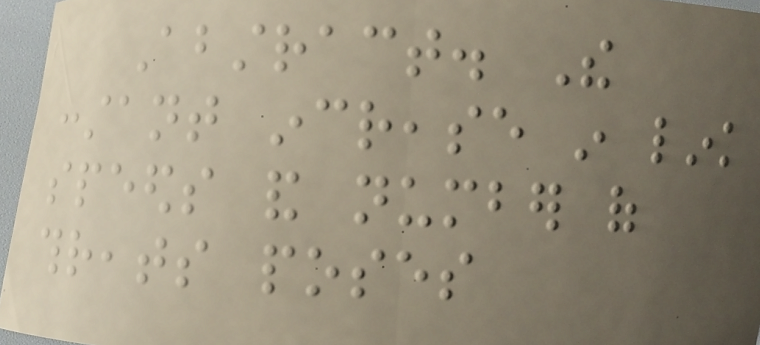Abstract. The
constant increase in link
speeds and number of
threats poses
